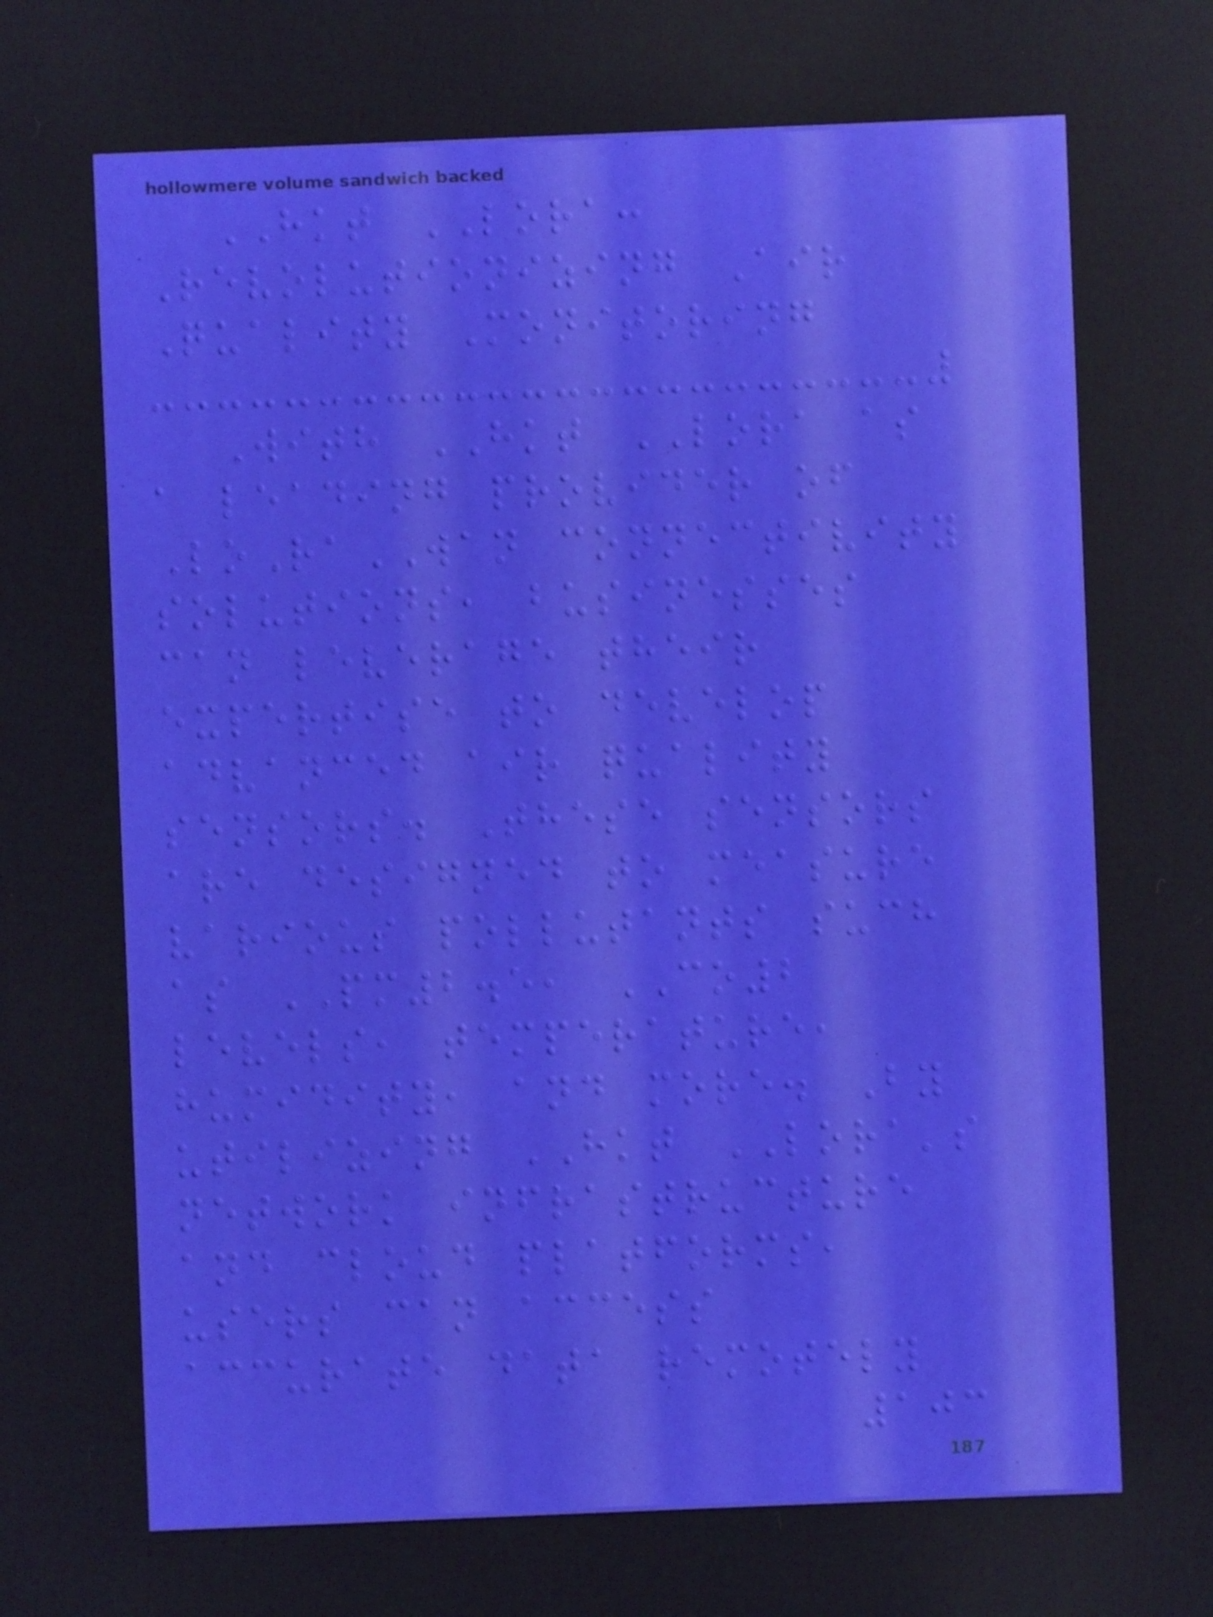HKT LORA:
Revolutionizing Air
Quality Monitoring
With HKT LORA as
a leading provider of
LoRaWAN connectivity
solutions, businesses
can leverage their
expertise to develop
advanced air quality
sensors. These sensors
are designed to measure
various pollutants such
as PM2.5, CO2
levels, temperature,
humidity, and more. By
utilizing HKT LORA's
network infrastructure
and cloud platforms,
users can access
accurate data remotely
103
